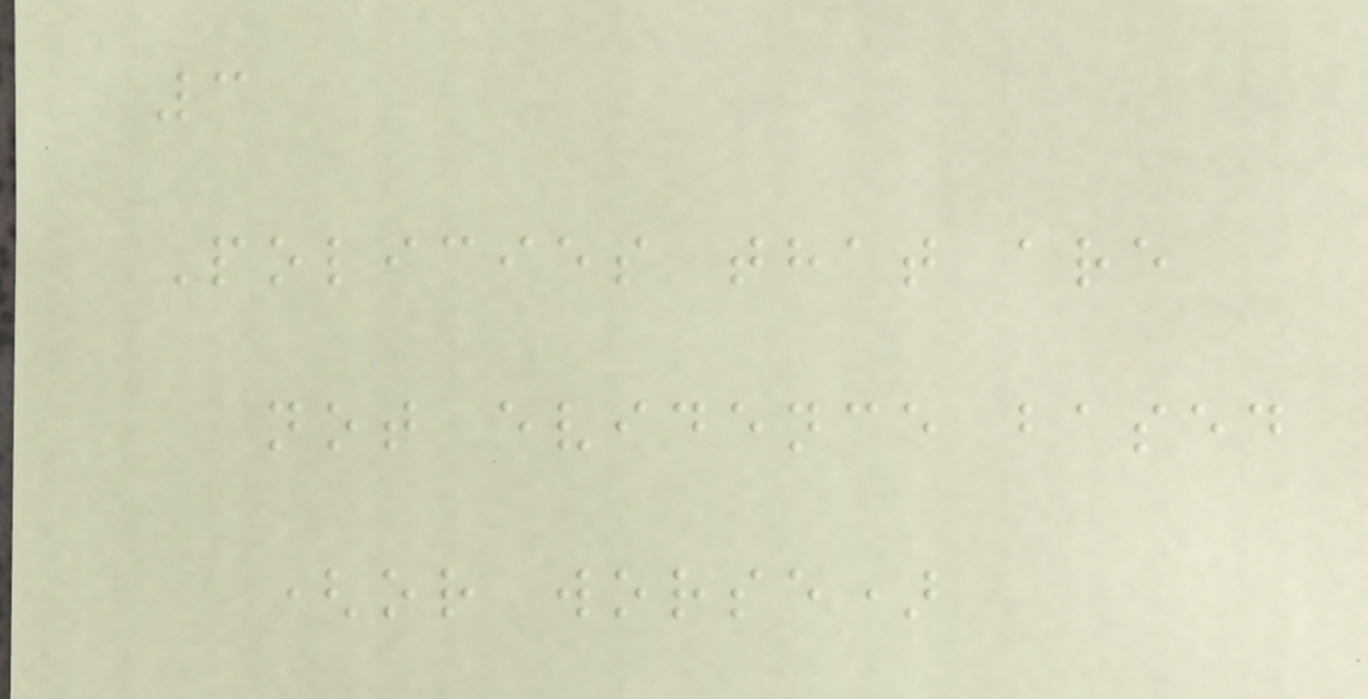3
Policies that are
not evidence based
(or worse)
